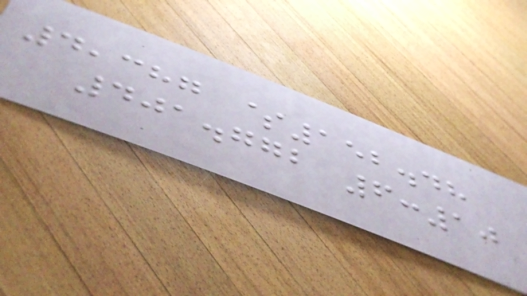4,387 $152.48
401.772 6:10
